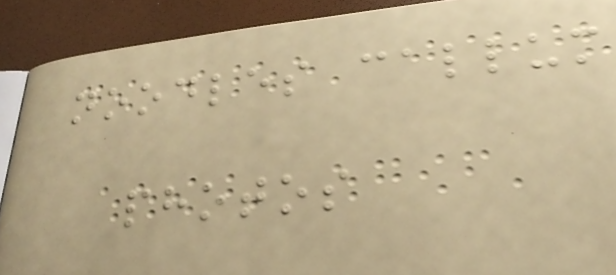noodles callum
photos
